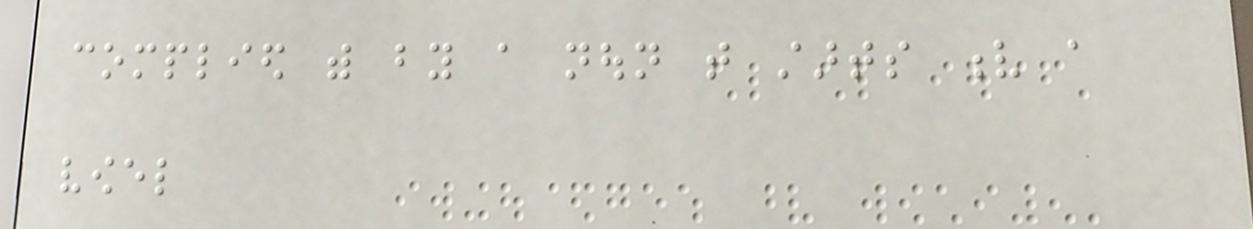complied with by a noun that starts v a
vowel
